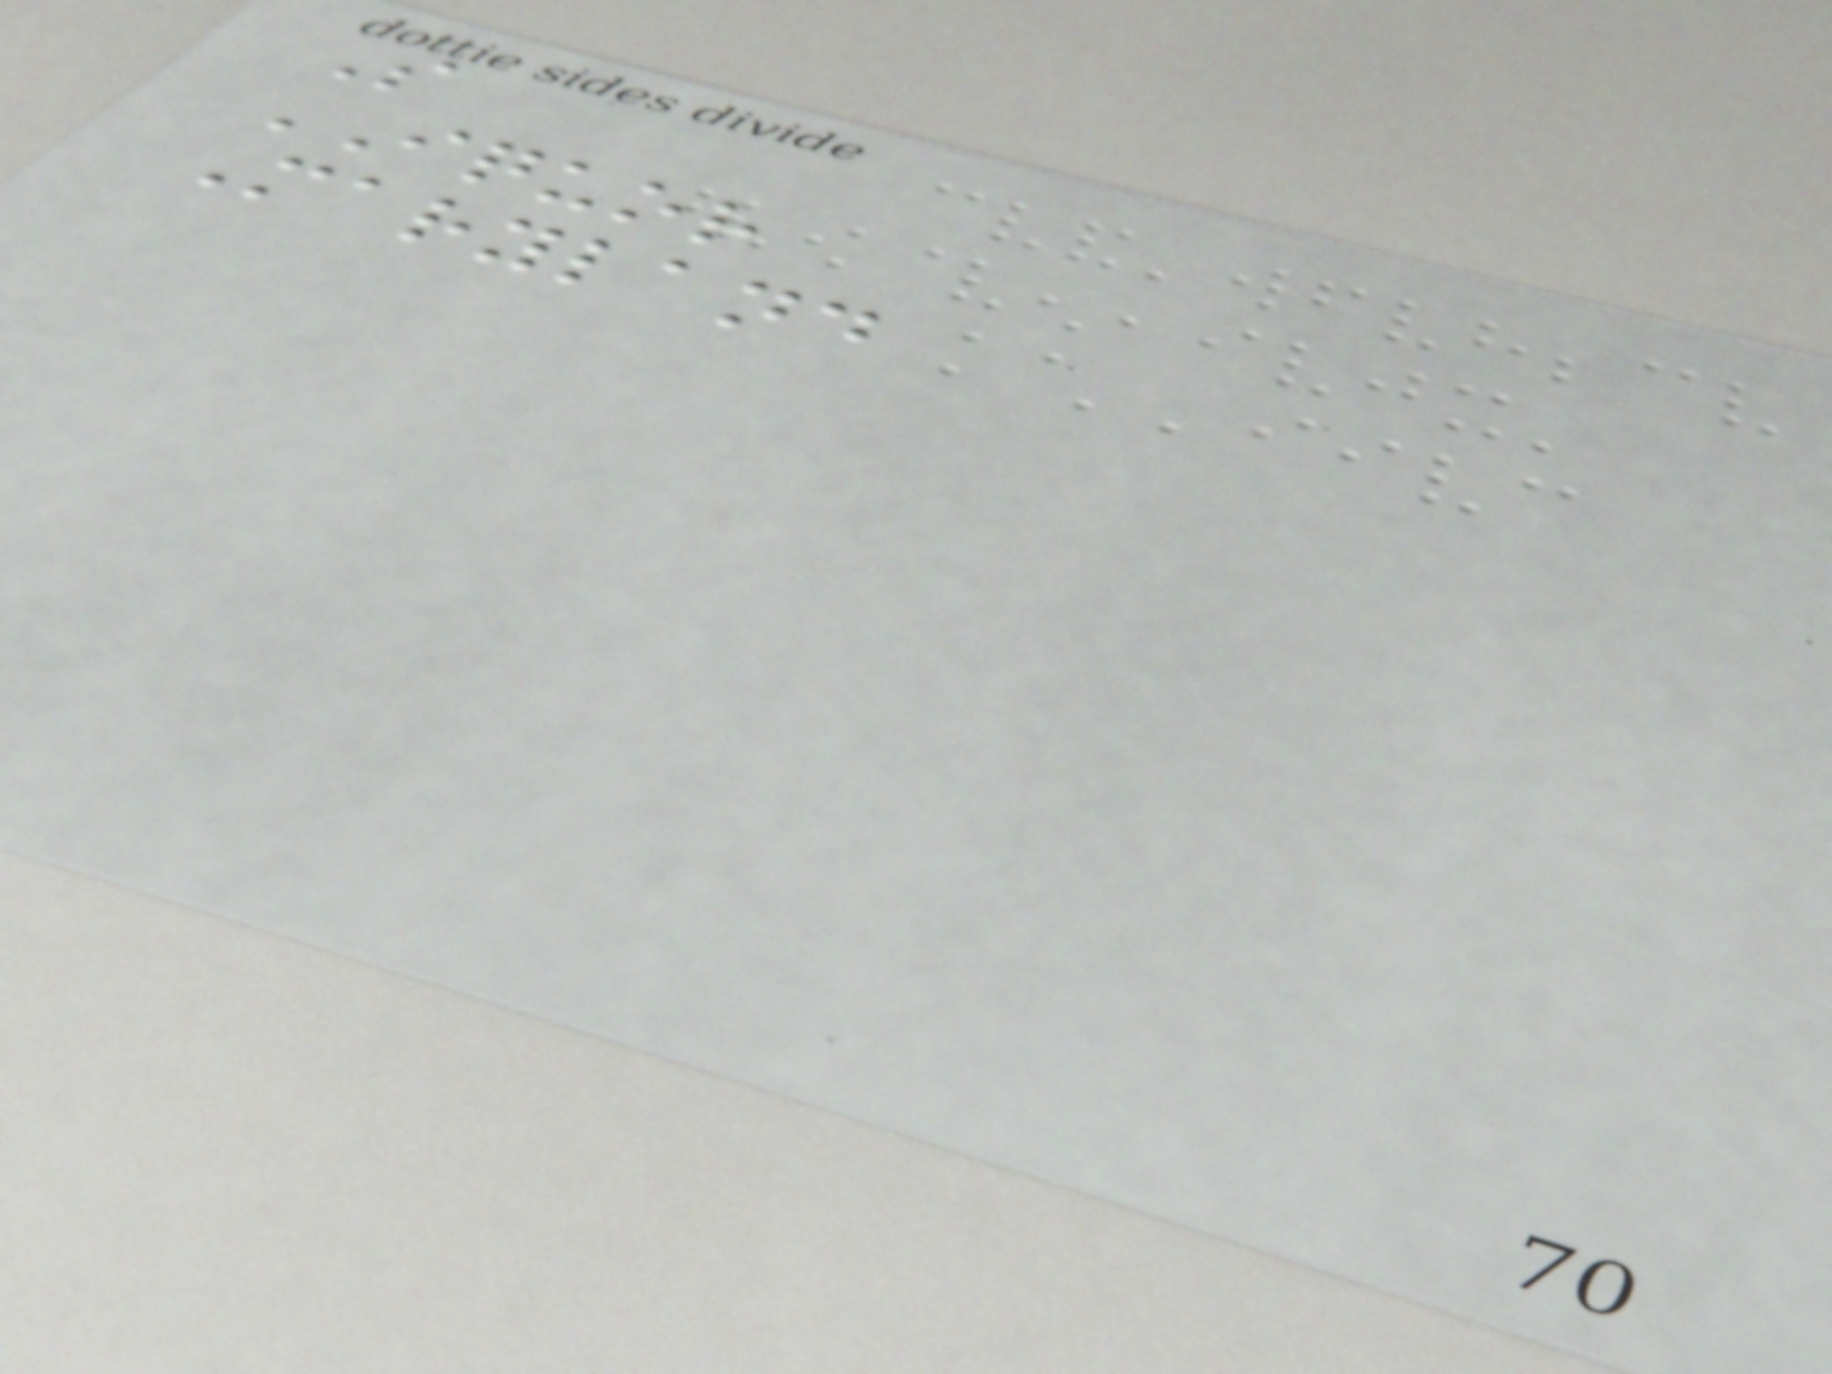S
IQUOR
Maryland
